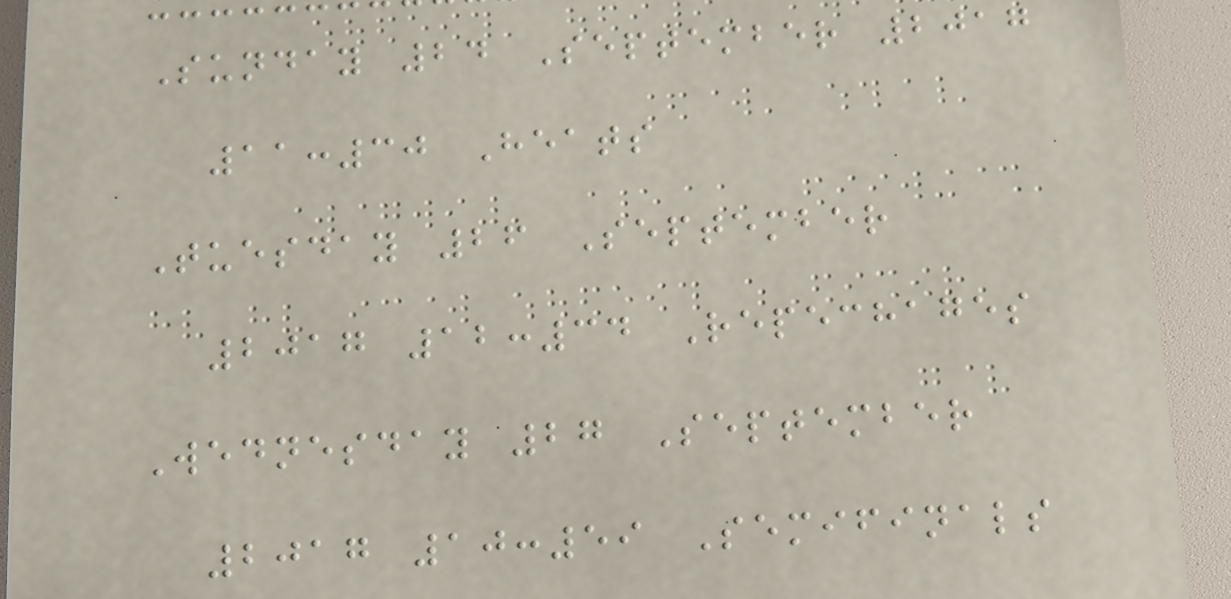Sunday 24 September 2017
11:30 Heats
Tuesday 26 September
2017 12:34 Repechages
Wednesday 27 September
2017 10:59 Semifinals
